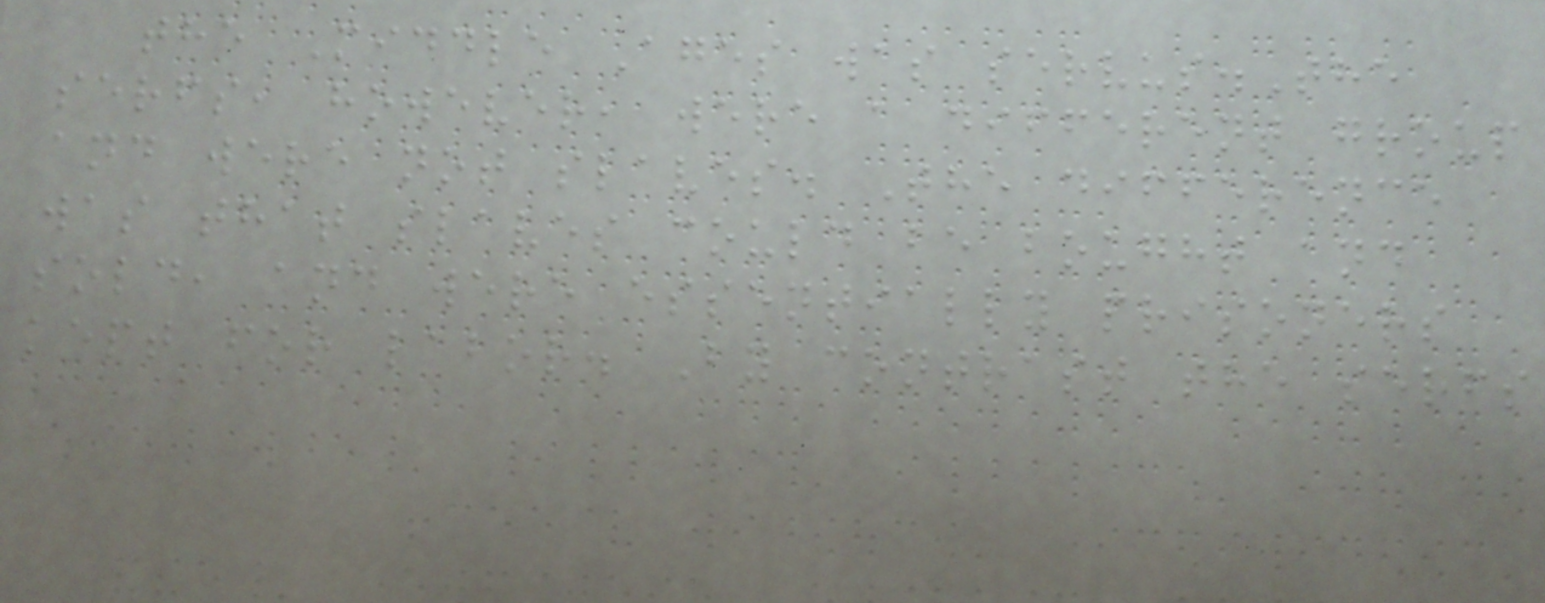the Middle Ages was servus.The
serfs, however, were a different group
and were not slaves. The difference
was that slaves could be bought and
sold, and were essentially prisoners
kept for labor. By contrast the serfs
